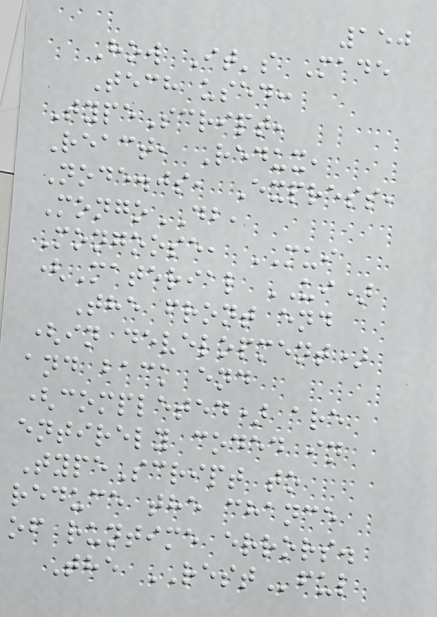150
How It's Made
Tech used:
TypeScript,
React, Redux,
Node.js, Express,
MongoDB,
Mongoose, MUI
(Material UI)
The front end
(in development)
and back end
(completed) are
entirely coded in
TypeScript to
reduce the chance
of runtime errors.
The RESTful
